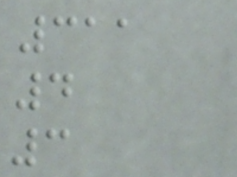311
4
3
